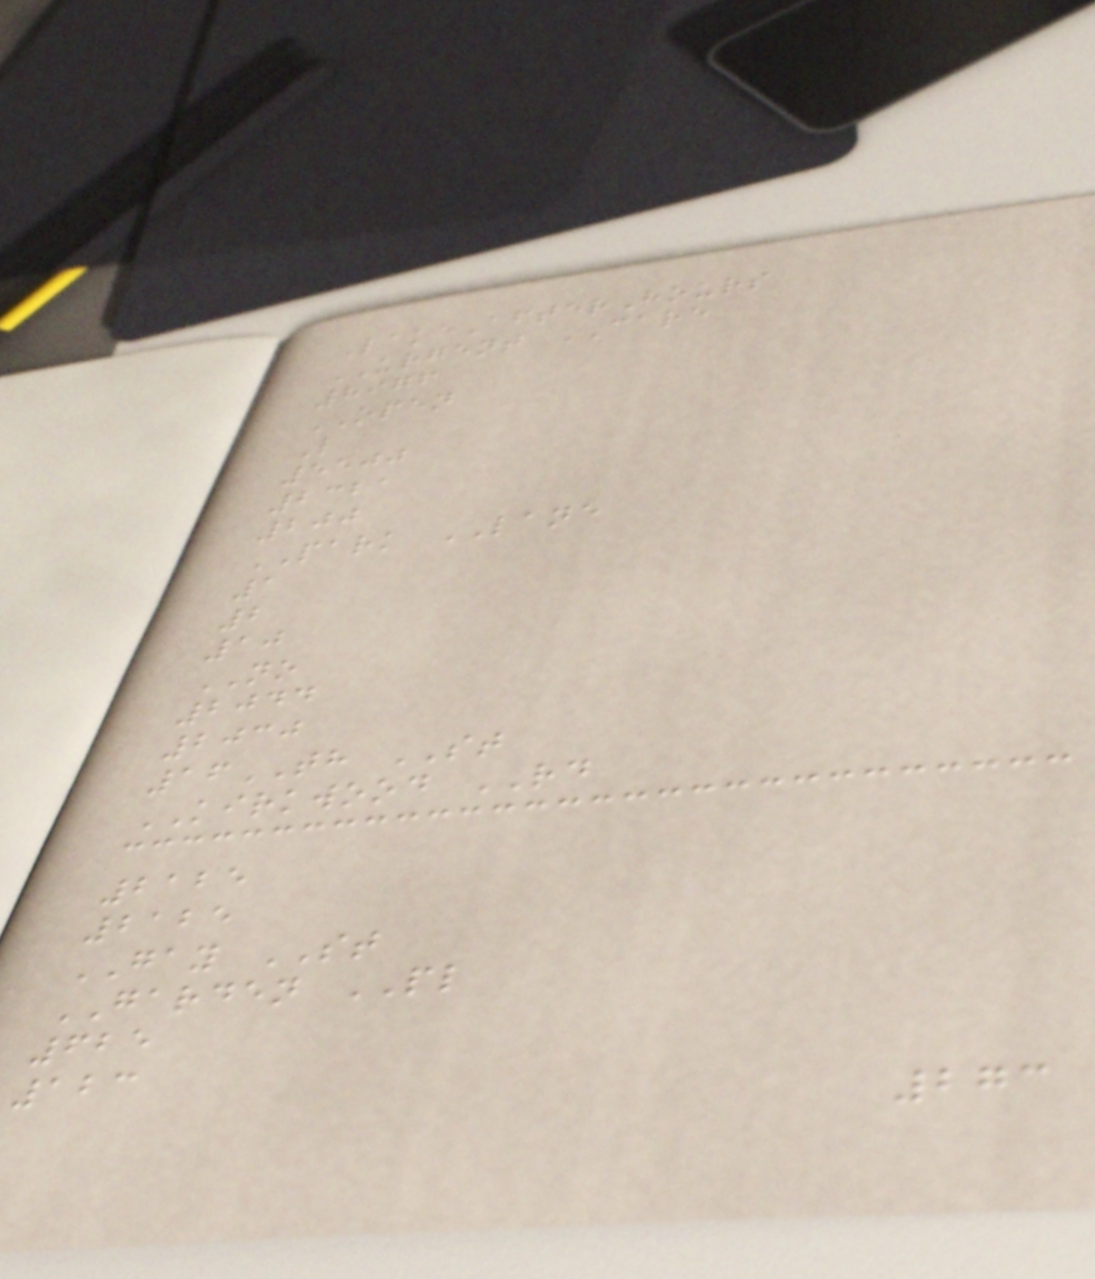LakeAfterHours
URGENT CARE
8976
OPEN
L
5500
2321
200
PARK LANE
1
2
10
NO
2044
2030
16TH ST
KIRKWOOD RD
2125
2125
GAY ST
GARDEN PL
625
123
273
